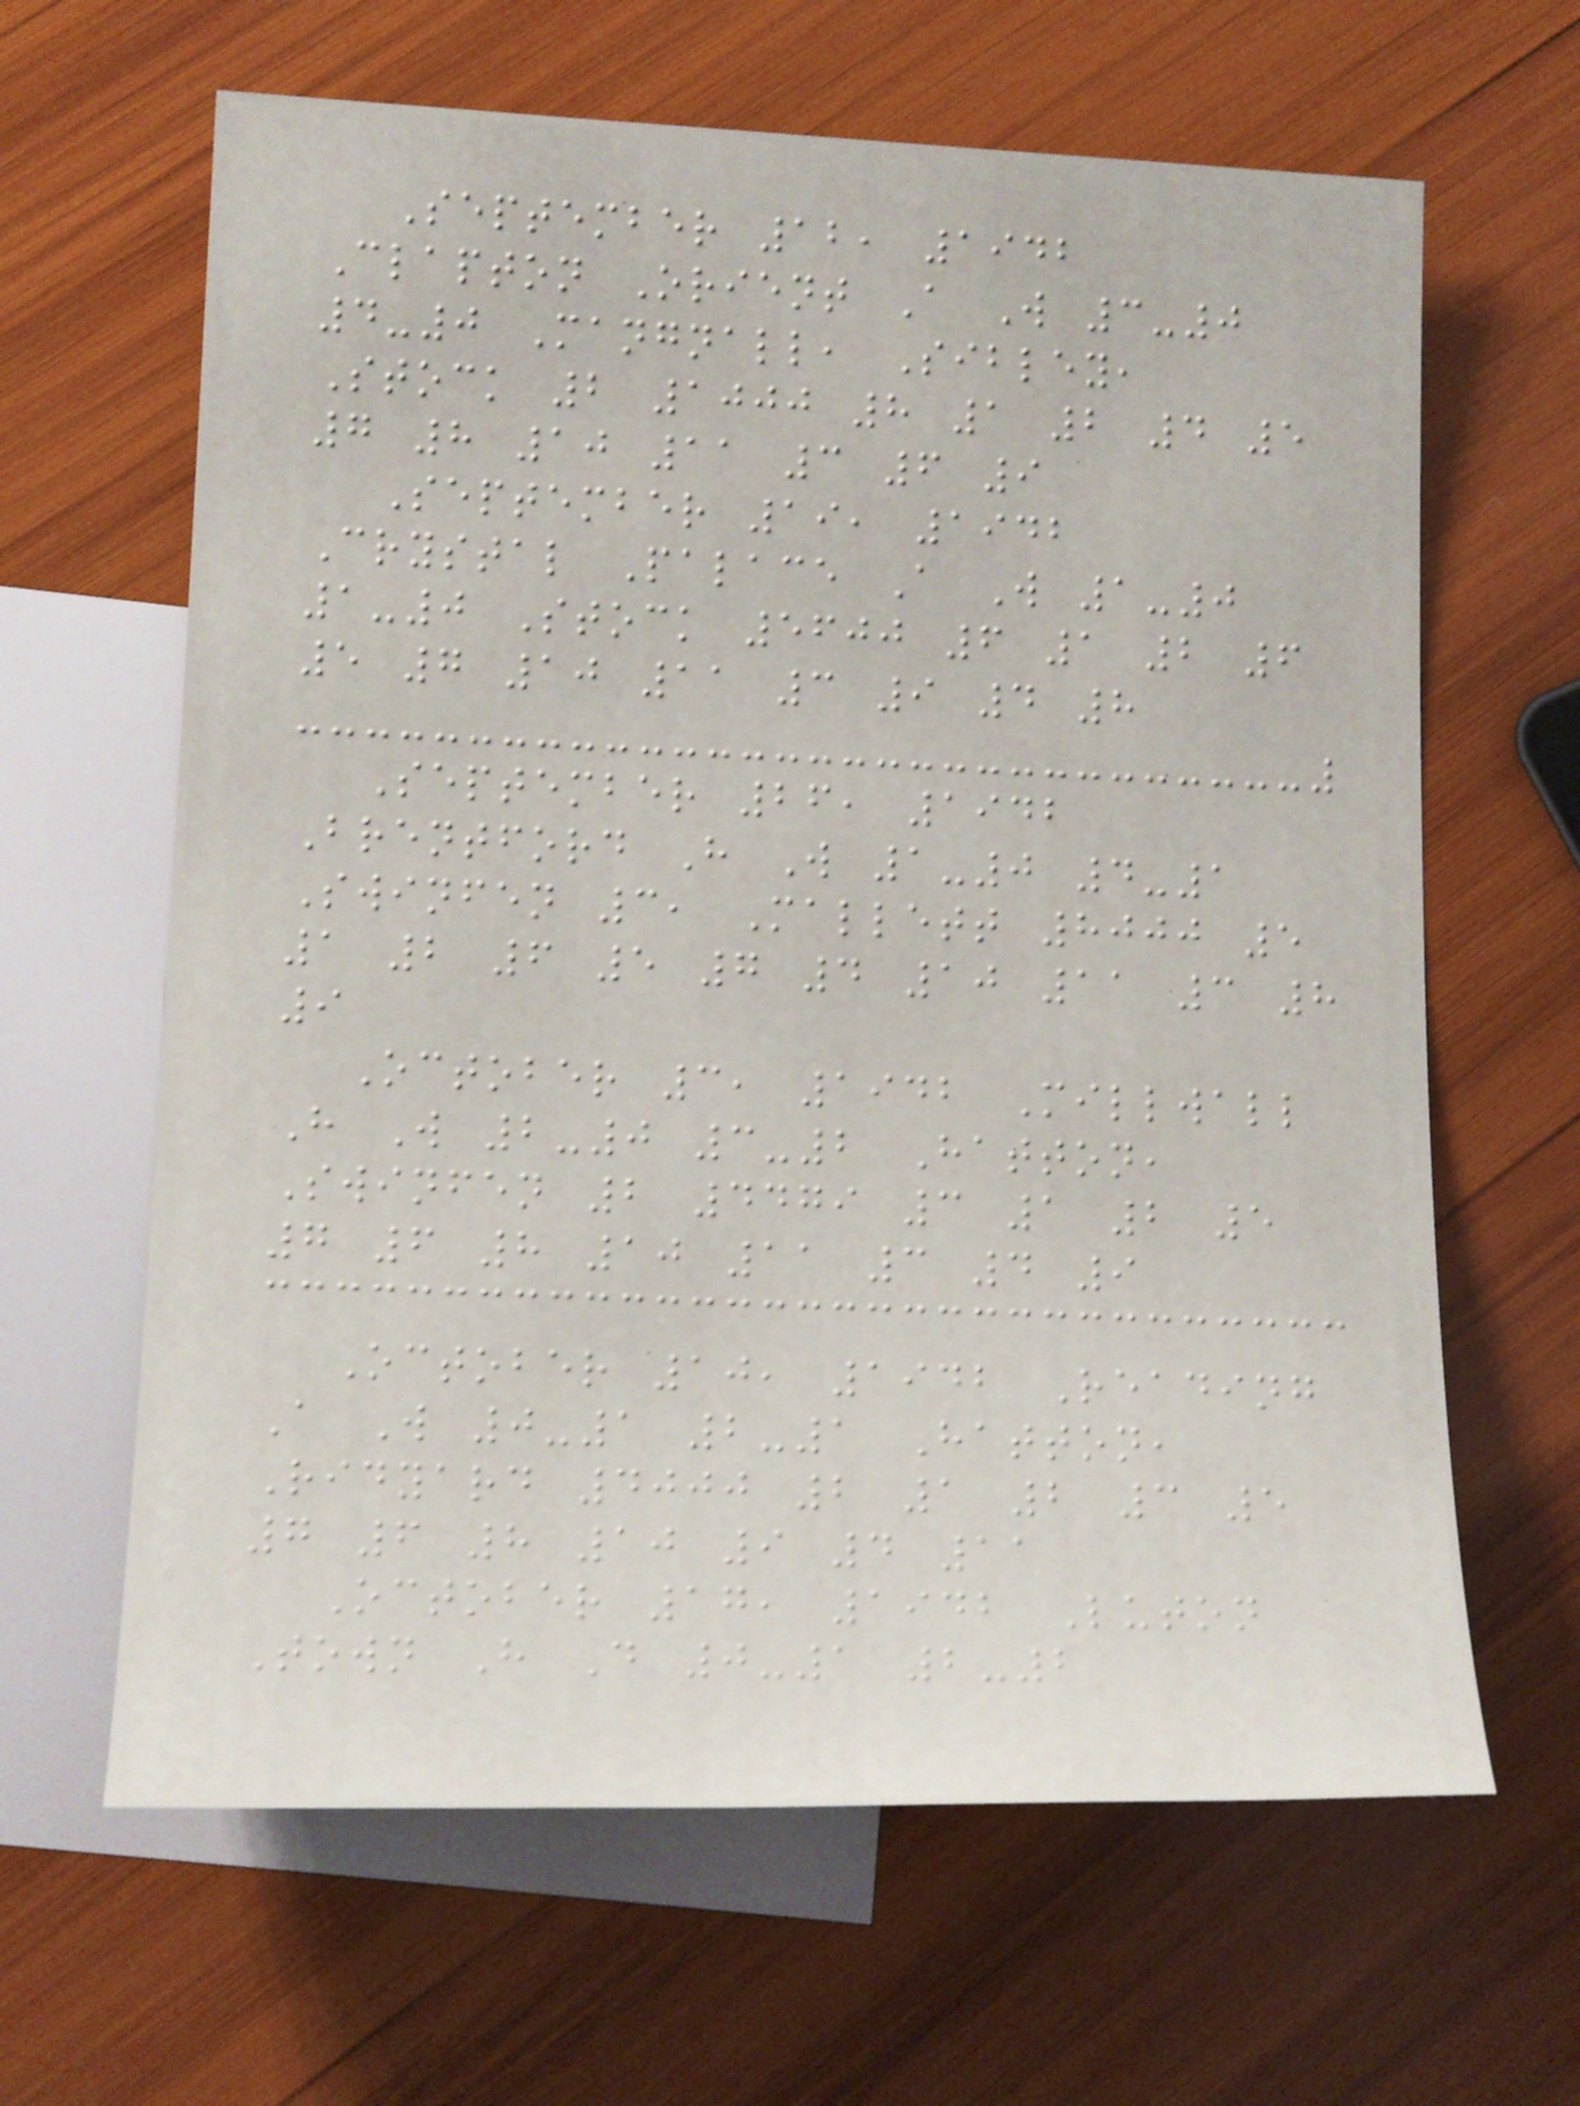September 12, 1942
Clapton Orient A W 3-0
4-0 Mangnall, Sibley,
Stock 2 1000 8 1 2 4 5
7 8 10 11 3 6 9
September 19, 1942
Crystal Palace A W 1-0
1-0 Stock 5600 6 1 2 6
5 7 10 11 3 9 4 8
September 26, 1942
Brentford H W 1-0 4-1
Swinfen 3, Mallett 8000 5
1 2 6 5 7 4 10 11 3 8
9
October 3, 1942 Millwall
H W 2-0 3-2 Hatton,
Swinfen 2 4479 3 1 2 5
7 6 8 10 11 3 4 9
October 10, 1942 Reading
A W 0-1 2-1 Hatton,
Ridyard 4000 2 1 2 3 5
7 6 8 10 9 4 11
October 17, 1942 Luton
Town H D 0-1 2-2
